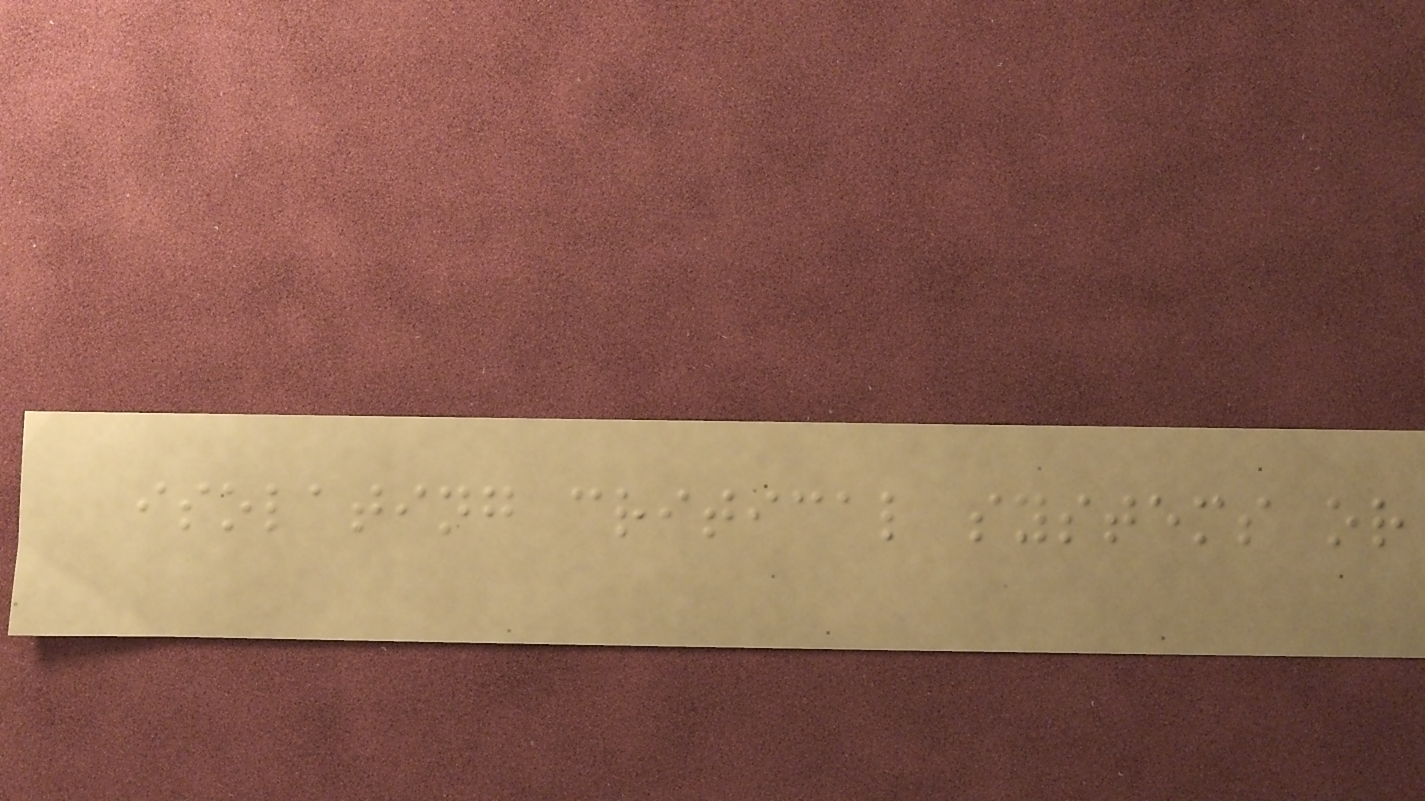isolating critical systems or
